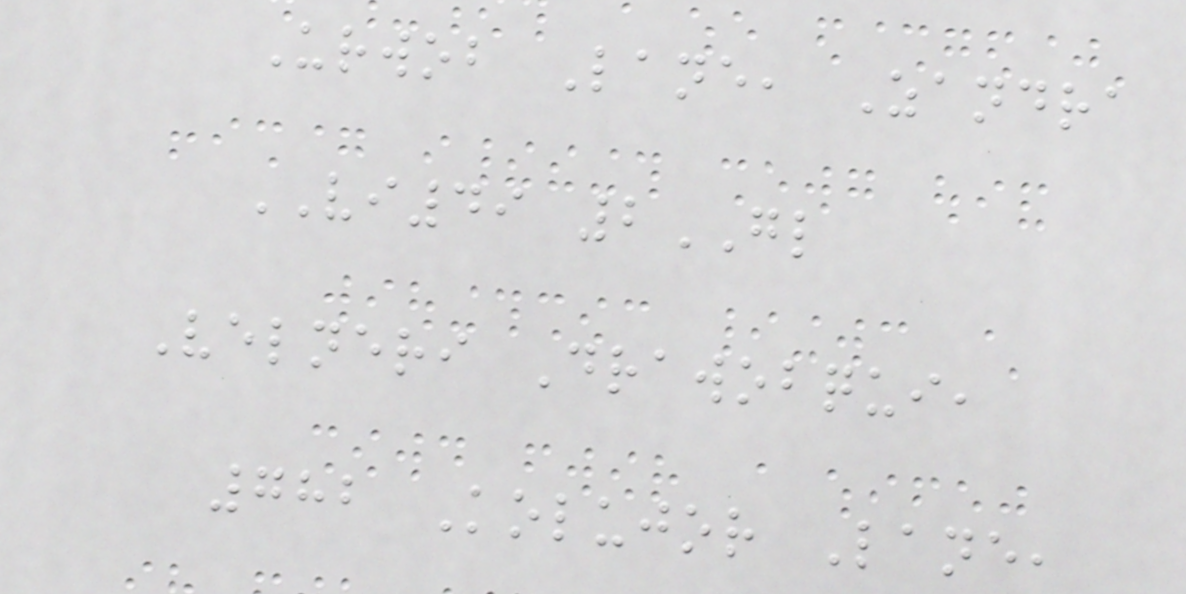Urwob Lane, Zandra
VI49 2GL
Velneri Drawobqui,
782 Kolujor Lane,
